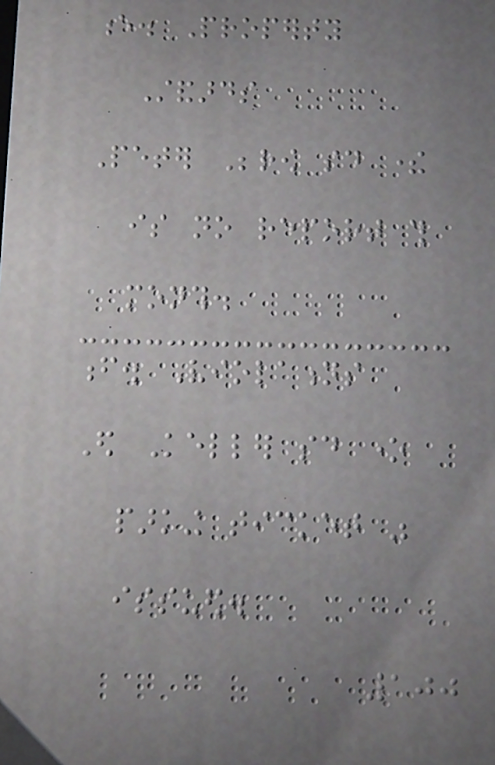e. Property
Standards
Peter Berow said there
is no report this
month.
f. Violations
Ed Keller said one
parking ticket was
issued.
100
